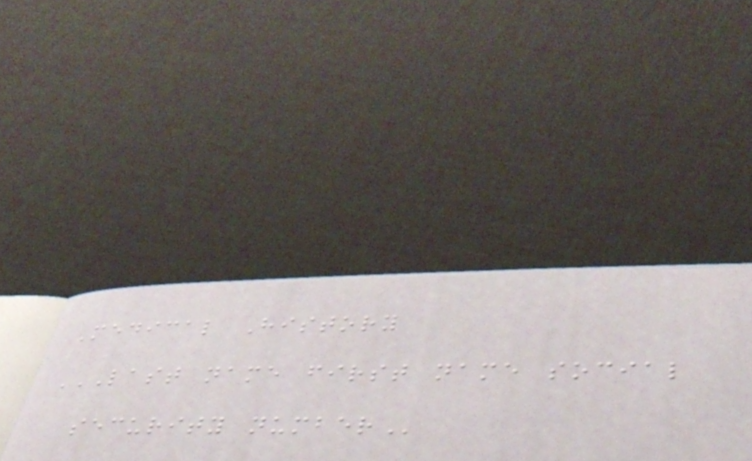Medical History
LAST NAME FIRST NAME SOCIAL
SECURITY NUMBER
